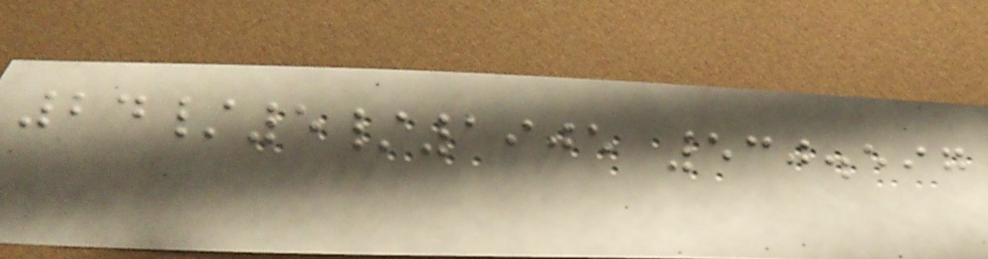24/5/1905 530.597
